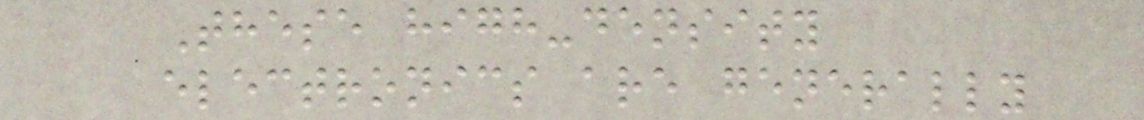These high-density
electronics are generally
